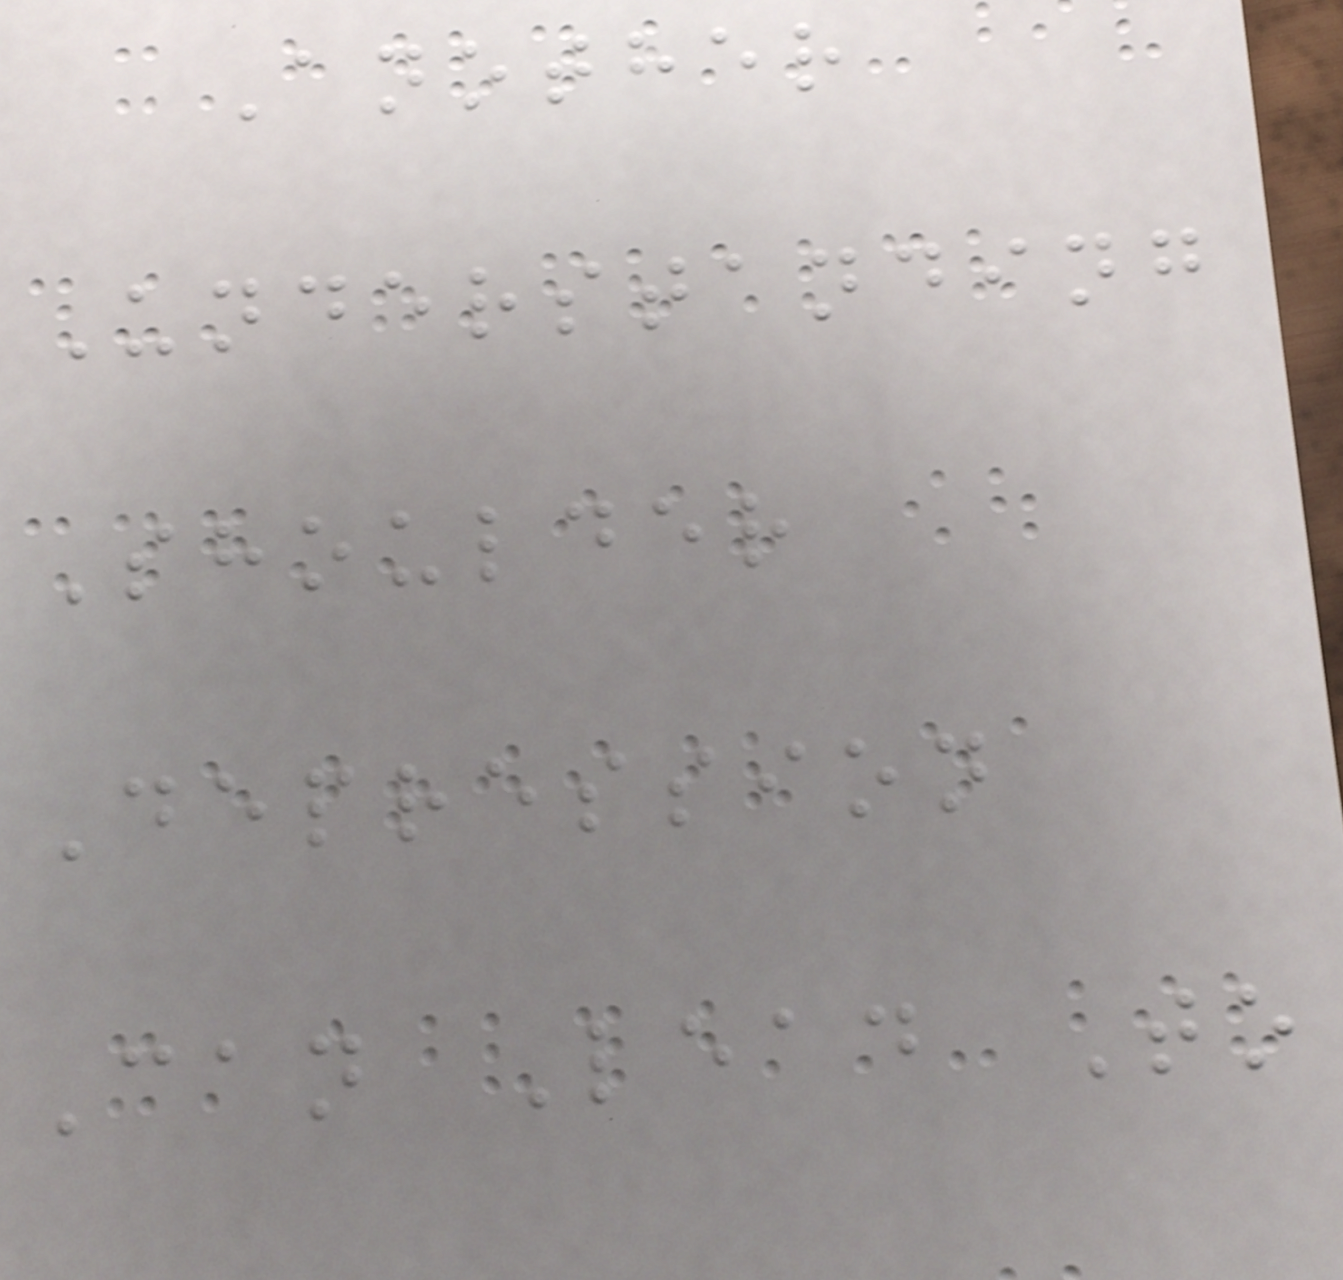Another
Understanding
Shoulder
Depression
Can Lead To
